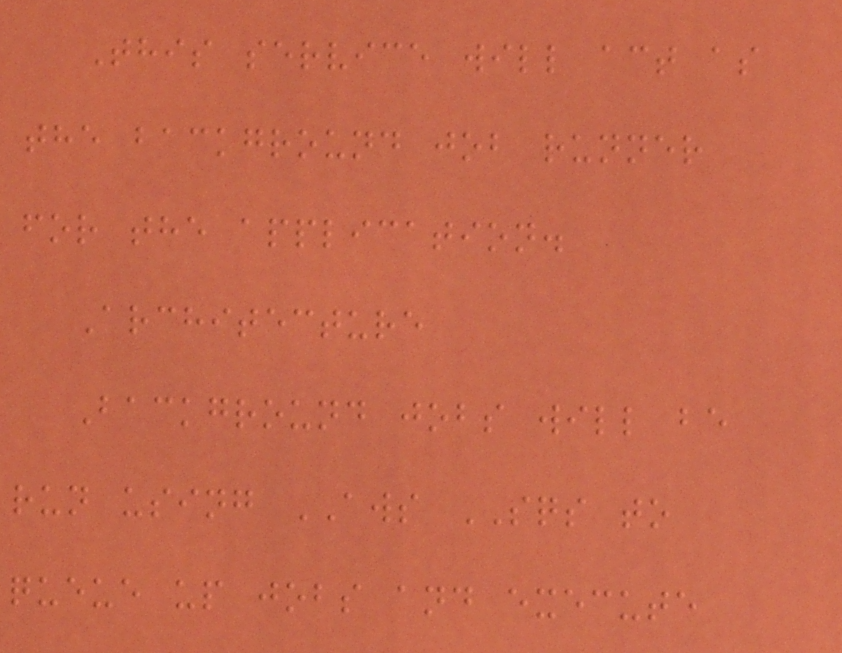This service will act as
the background job runner
for the application.
Architecture
Background jobs will be
run using AWS SQS to
queue up jobs and execute
